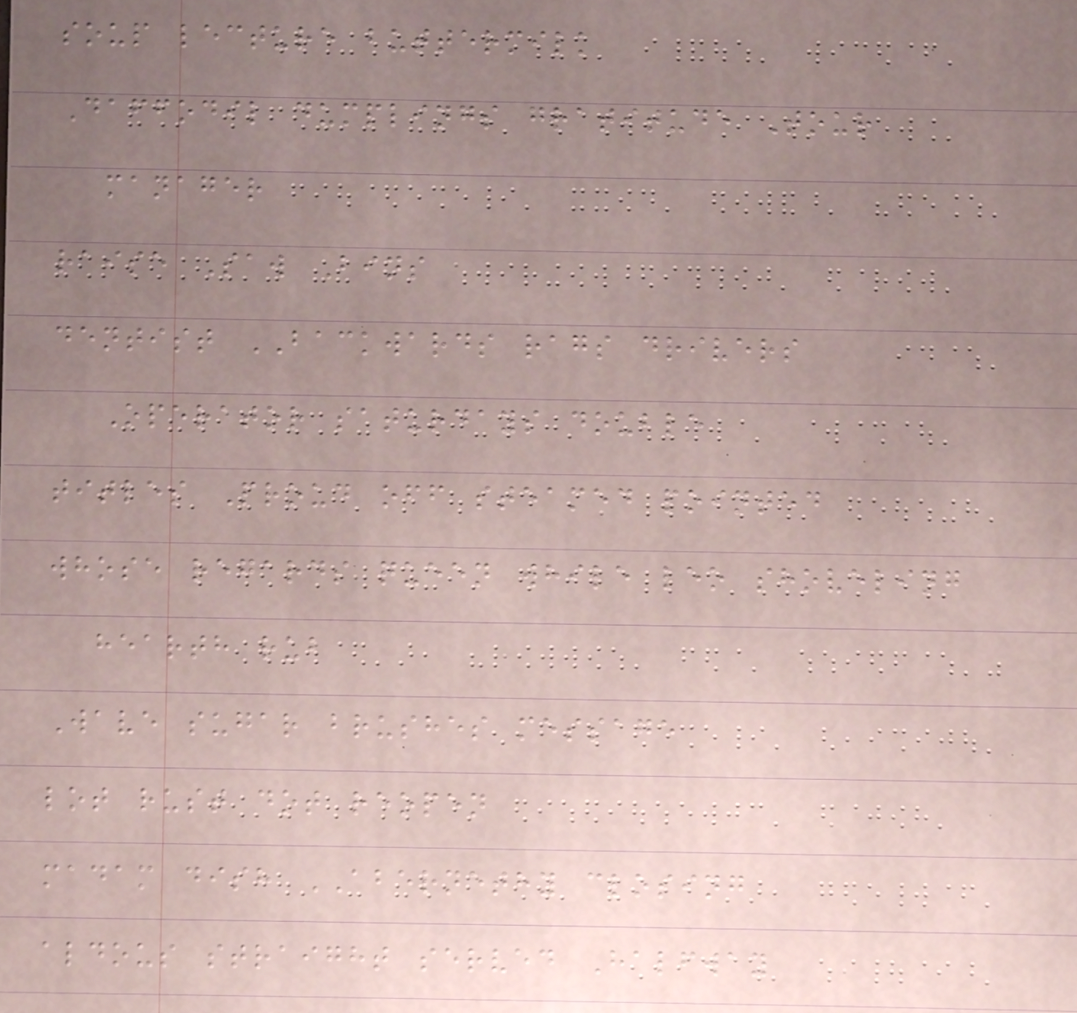soup lecture buttermilk
Daffodil dumplings gratitude Tour
manager
raise Saw Bins
dentist BACKWARDS rags drivers
Operator saturdays double
titles Proud off steamed pointed
whose regards queen while leo shoveling
hearth rub
Wave sugar brushes message
lot rust dot reopen
madam dish ABERNETHY closing
aldous straight served Halfway
